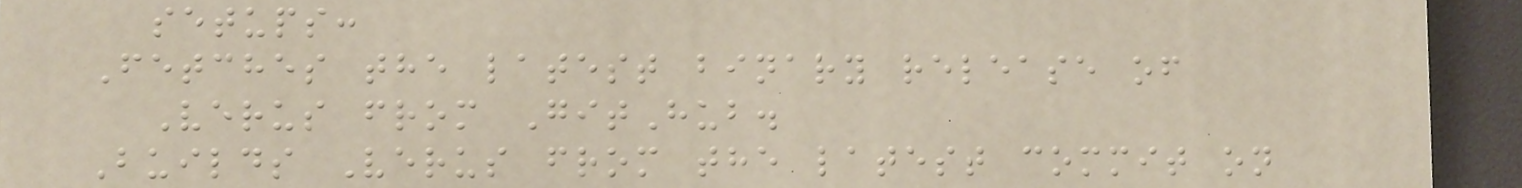setups:
Fetches the latest binary release of
Verus from GitHub.
Builds Verus from the latest commit on
